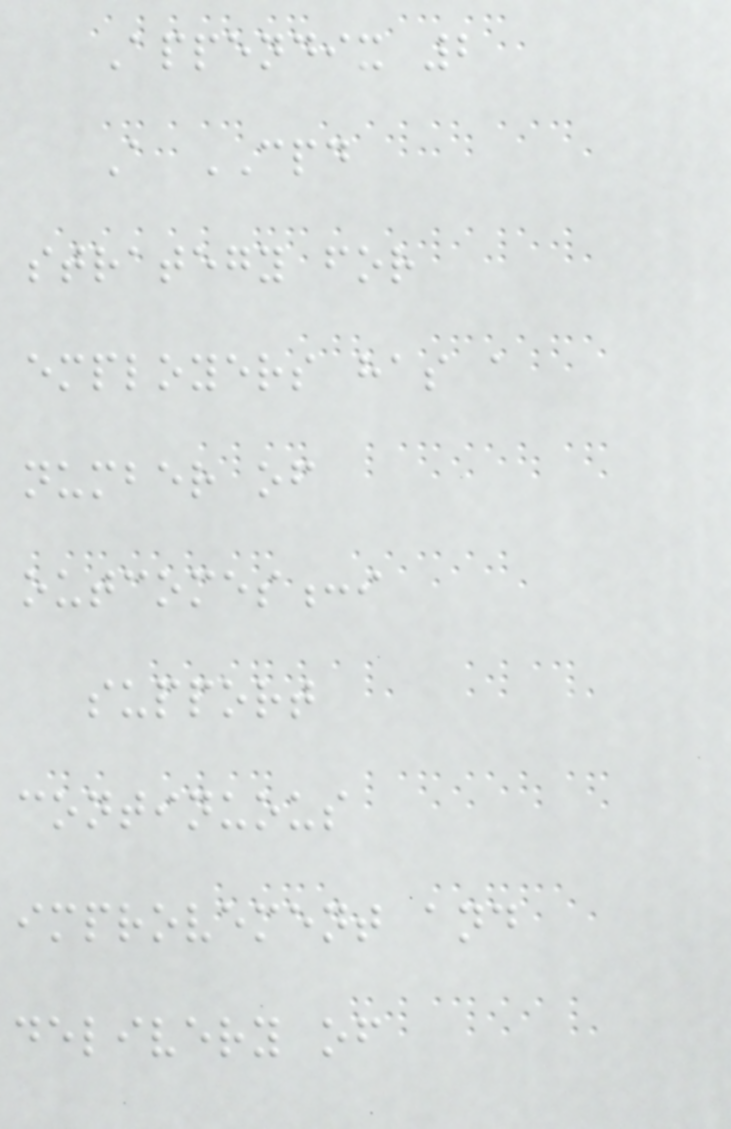Appendix 2
A CPD
strategy for
employers has a
number of
outcomes:i
support
continuous
improvement and
delivery of
